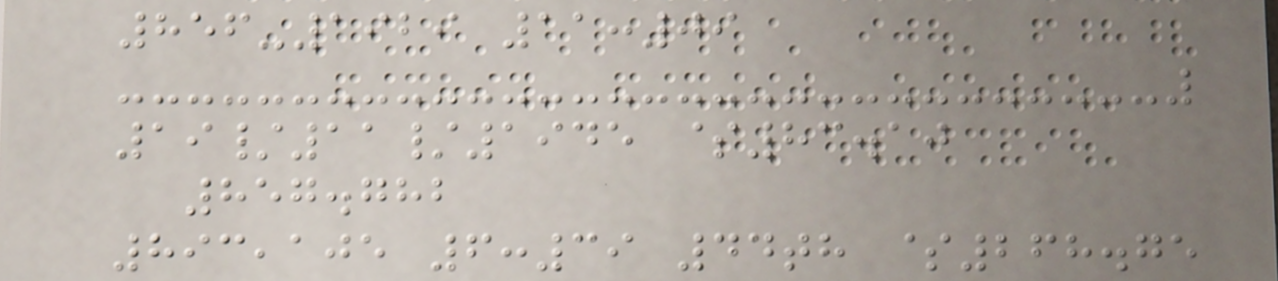856-1929 11:09
19/11/1945 $83.10
857.782
893,105 6:39 44th $268.75
